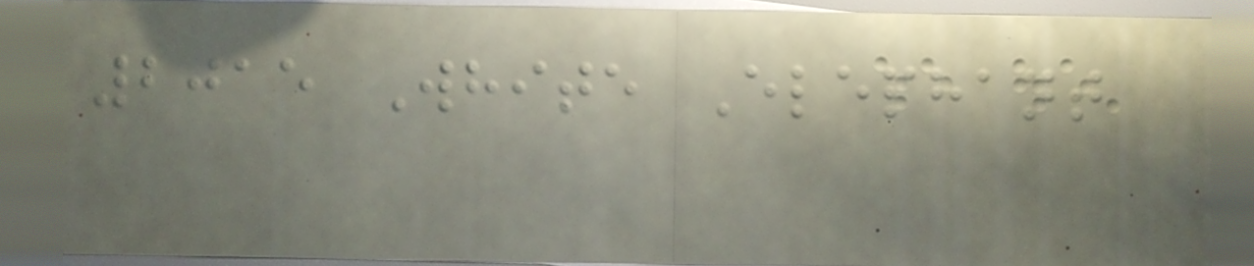2015 White Elephant
